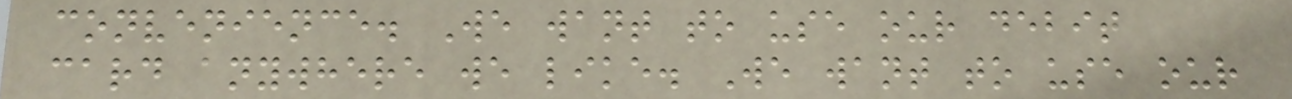convenience. We want to use our debit
card anywhere we like. We want to use our
